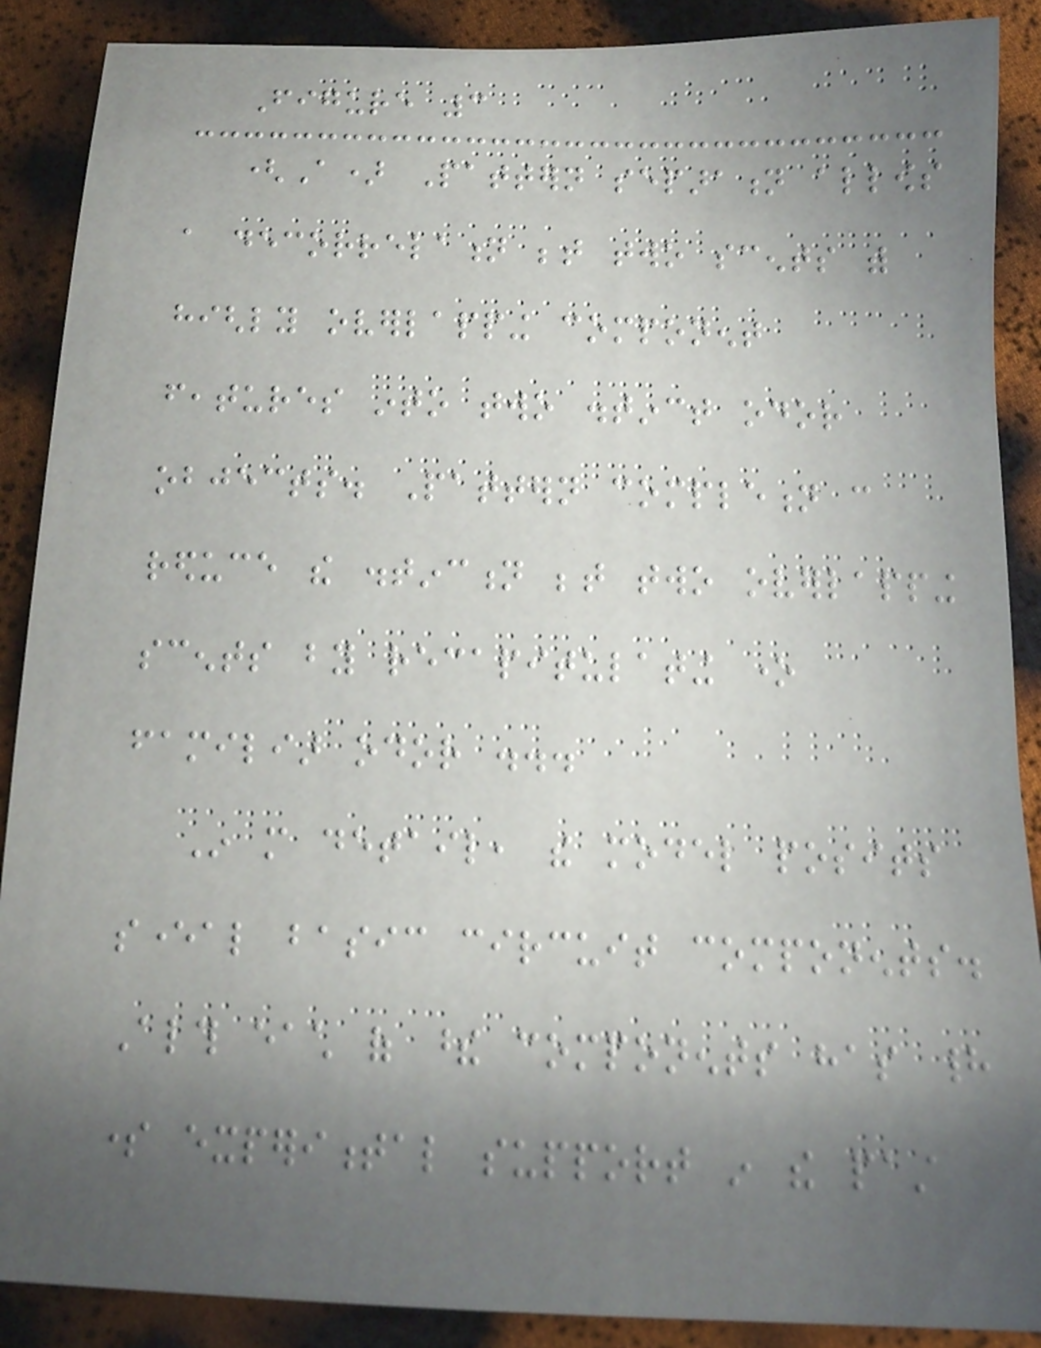Figure 3
(A) Pattern separation allows
a decorrelation between two scents with
highly overlapping component
features into two distinct odor
objects. Pattern completion can
reduce the distinction between two overlapping
scents by recapitulating one
familiar odor ...
In more detail, the model posits
several basic circuit components.
Although each of these components has had
some experimental support in the past
